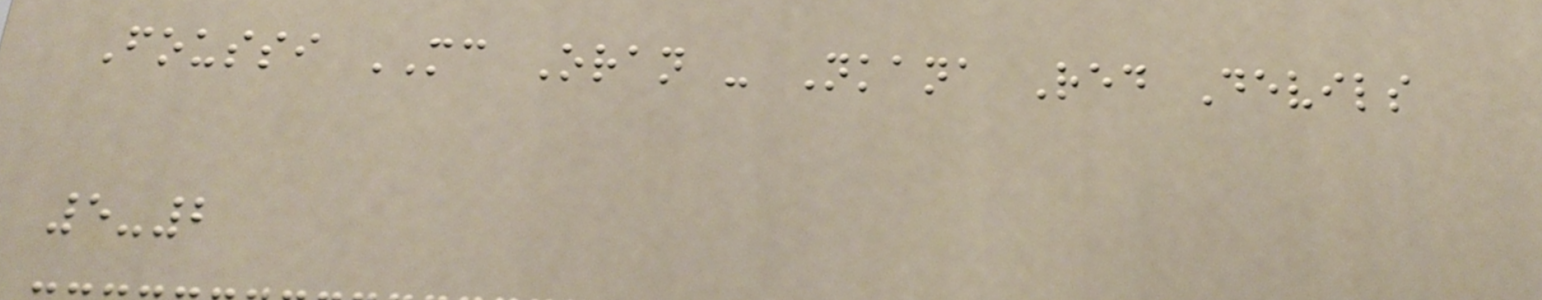Foussi MC Oran - Nkana Red Devils
5-2
